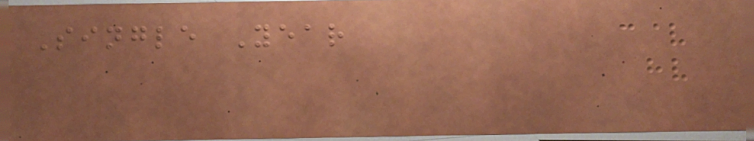Single Year
